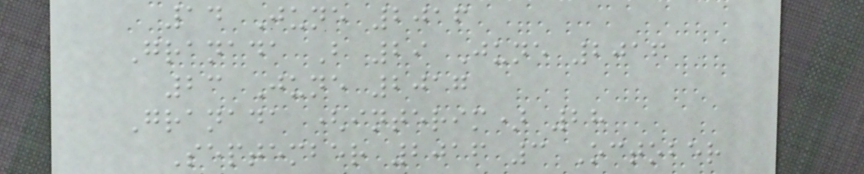14 June 2016
Granada B 29 June 2016
23 June 2017
Granada (interim) 28
September 2016 3 October
